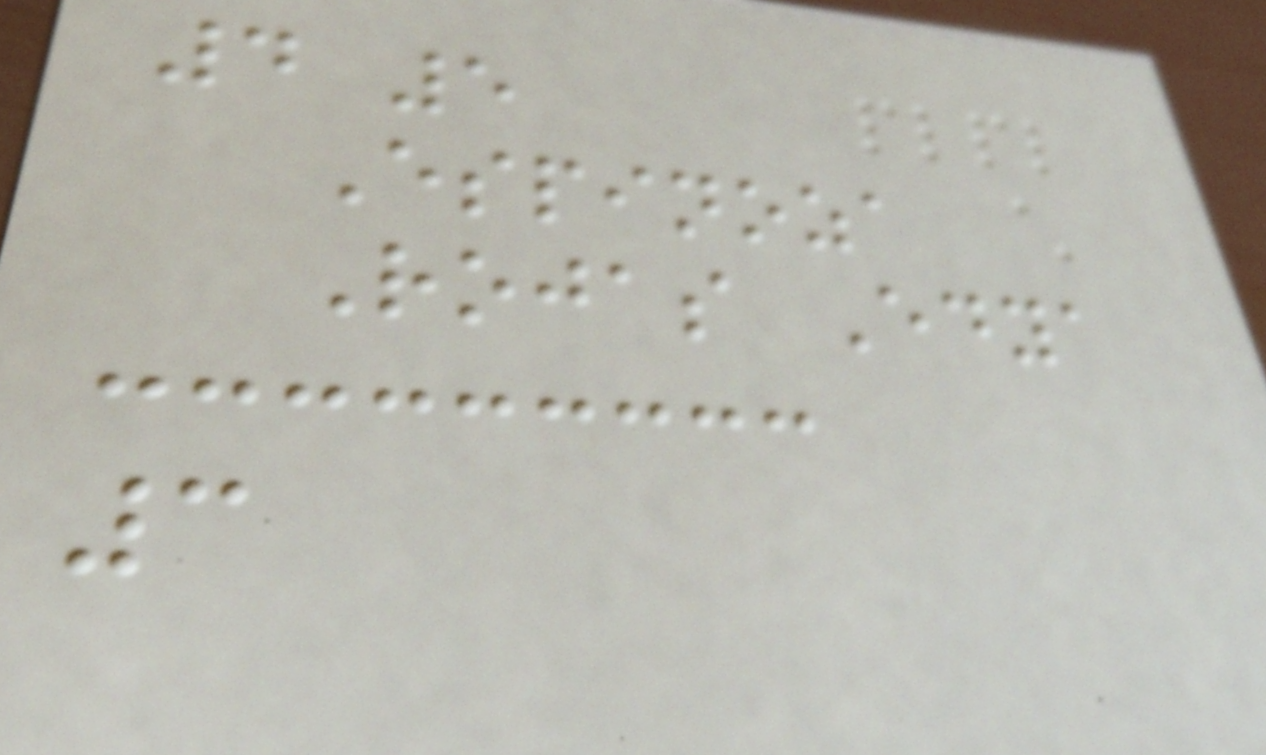4 5
Espinoza
Rojas Edya
3
